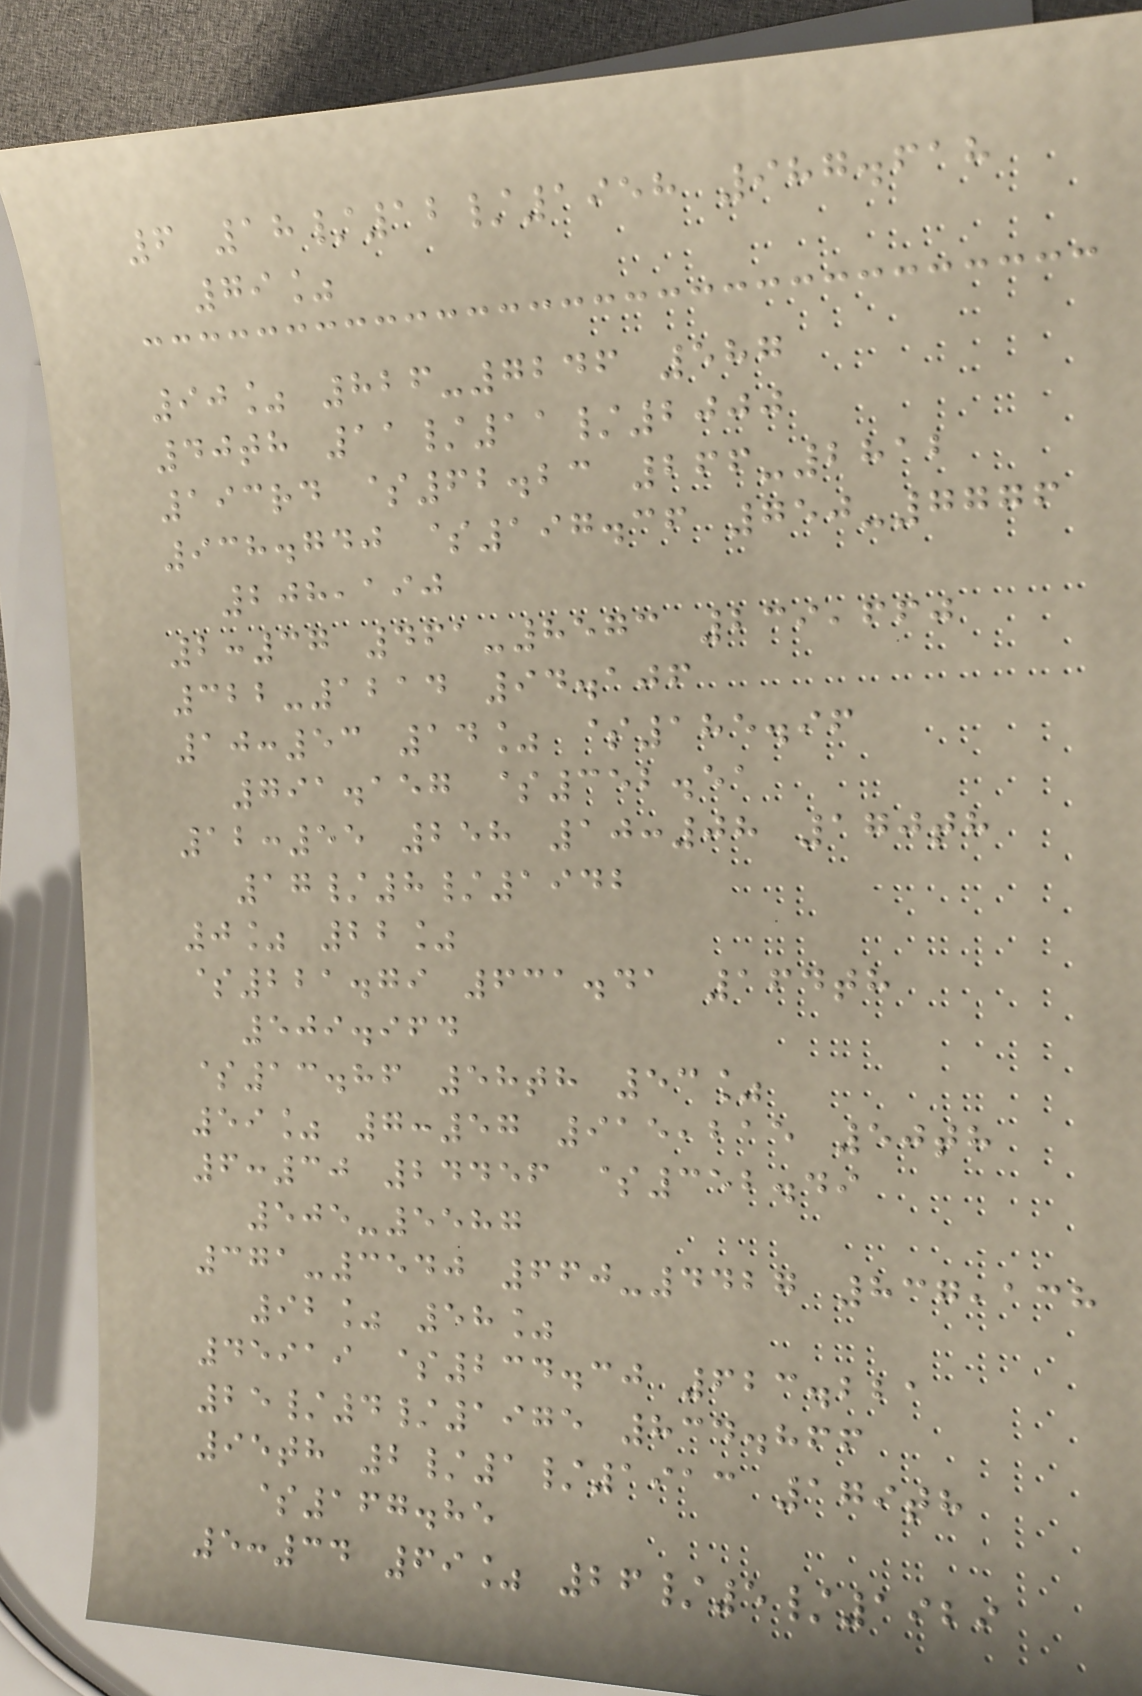6 18/12/1958 987.618
79%
90% 826-7246 587
40th 11/11/2000
193rd $62.23 266-2812
938.740 $197.36 750-7776
208,190
2:37 461-8573 239,660
322-1214 94.106
10:53 14% $185.96
791.157 $352.51
12:55 258 10:08 170th
17/8/1942
0% 22%
$221.79 631.41 164th
509.964
$13.86 58th 53%
59% 7:57 915,215 50th
6:30 24456 $352.49
505-5587
371-3540 660-4427 837,138
92% 58%
45919 $234.30 623.221
25/4/1975 834.866
95th 2/1/1913 179th
$167.85
5:34 69% 26/5/1929
